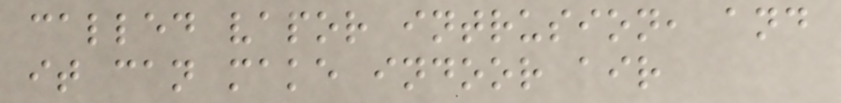called vapor intrusion, and
it can make indoor air
